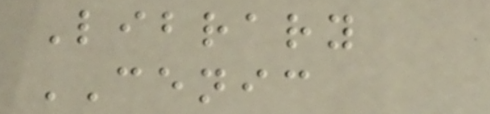Library
CENIC
